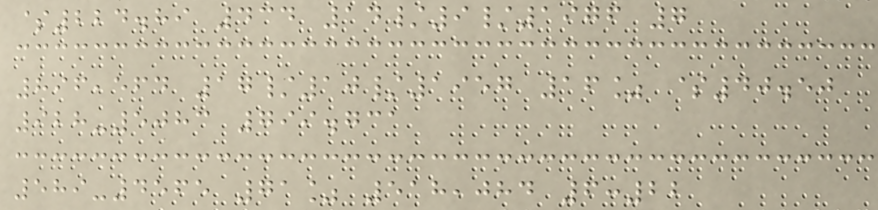$224.89 434 14/9/1976 7
896,564 17/10/1957 16% $40.50
928-5083 799.731
589-4565 71% 518,084 6:22
